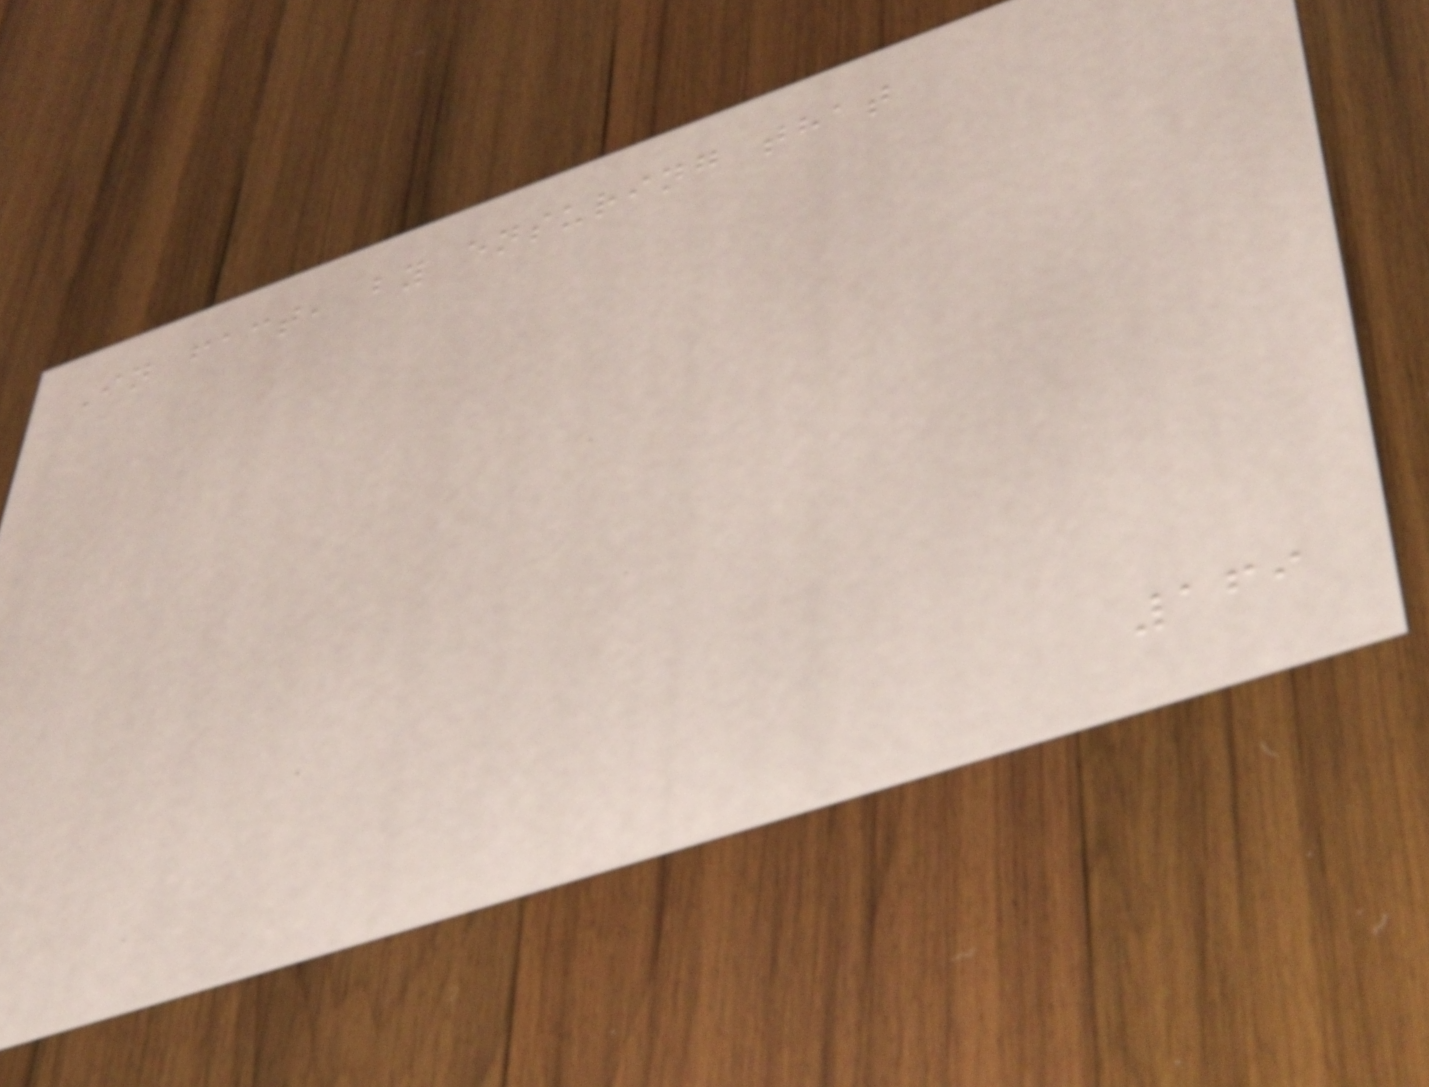In fact, by ensuring that
169
